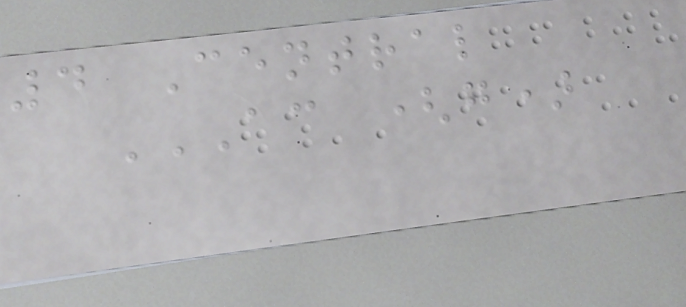4 Central
AC (G)
